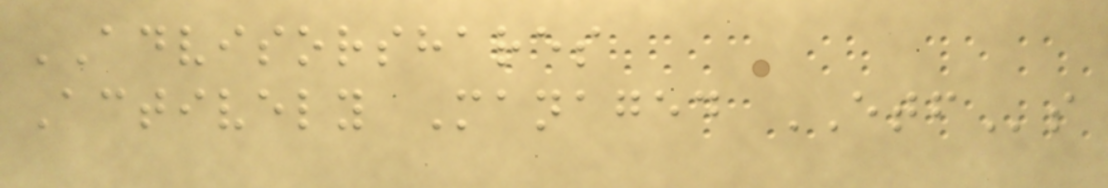ADVISORSHARES
Actively Managed ETFs
